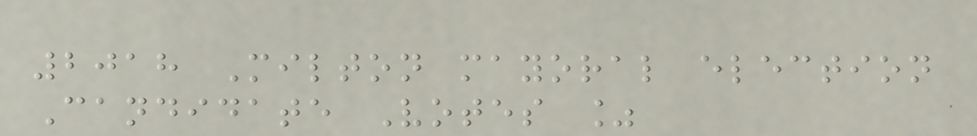2018 Milton mayoral election
Candidate Votes %
